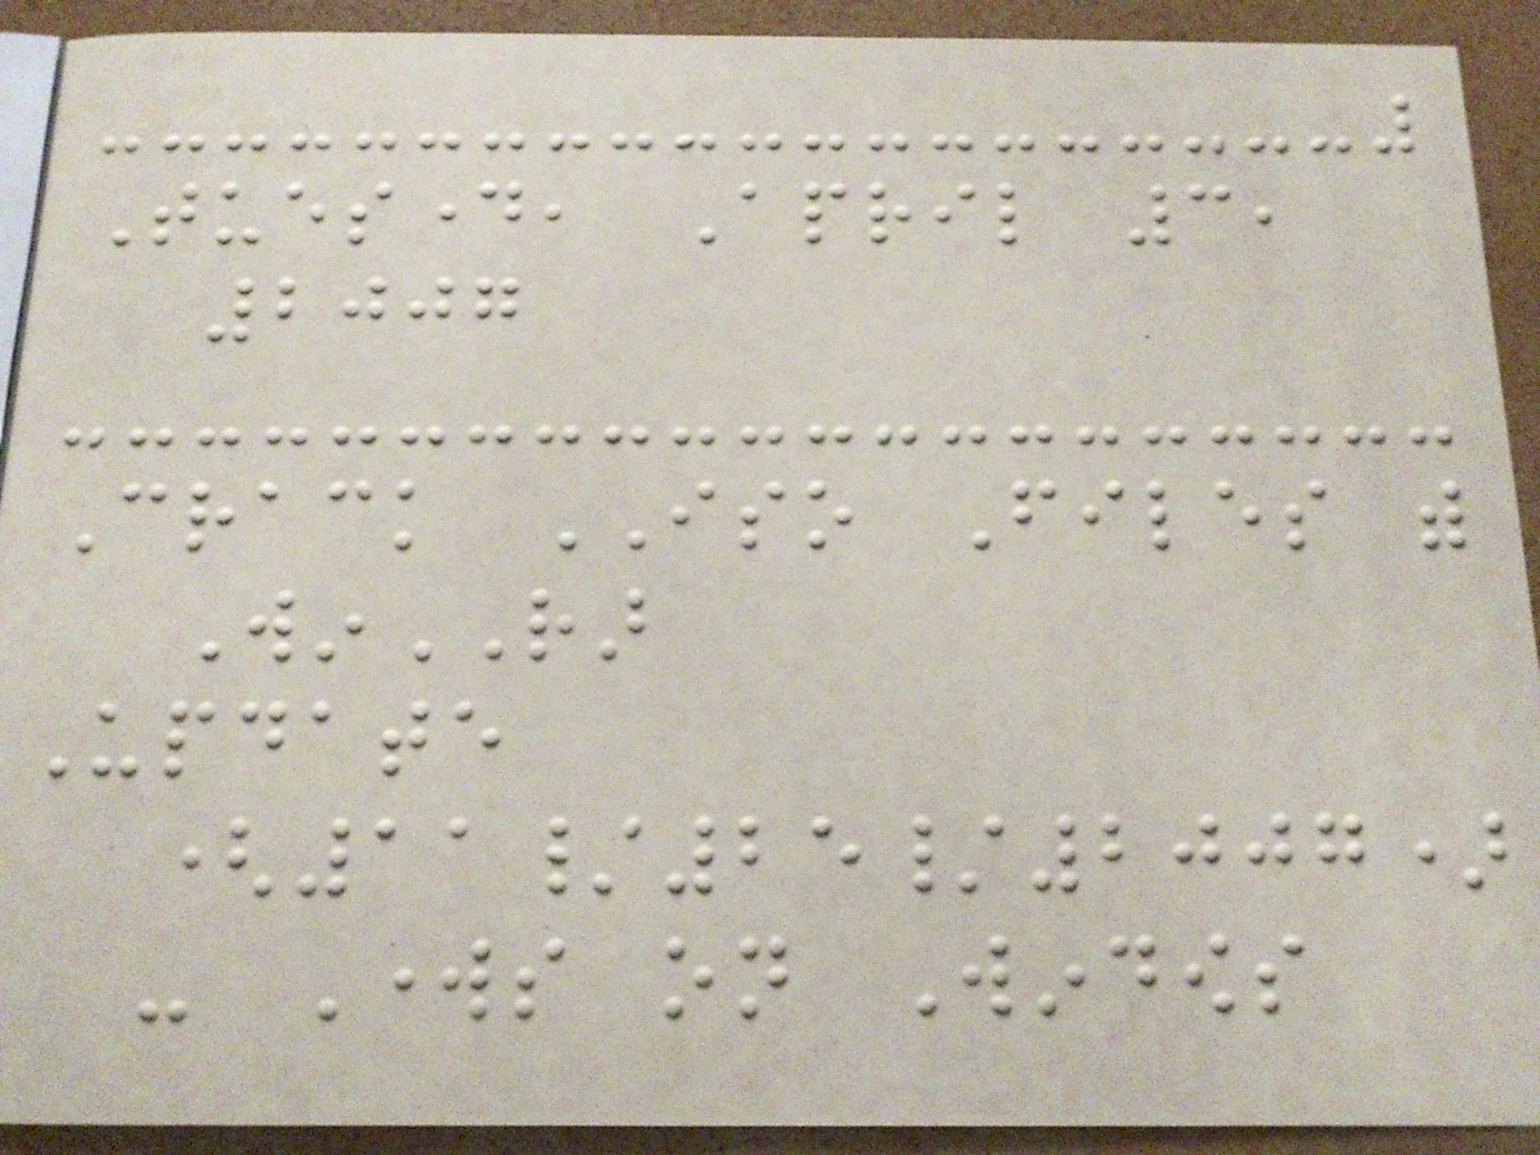Tuesday, April 3,
2007
Crack ISO Files with
WinRAR
Update
(11/25/2007)
- Works on Windows
